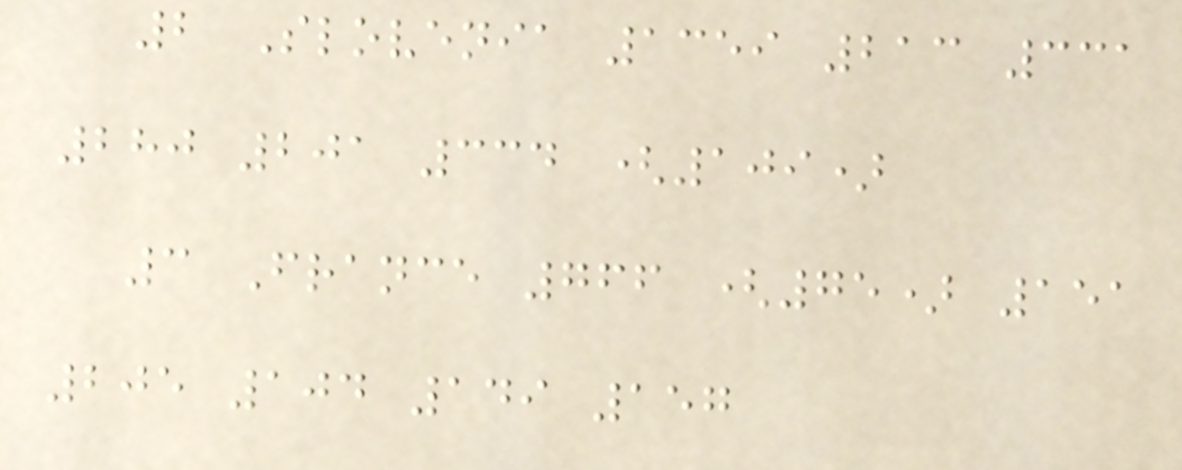2 Slovenia 1359 213 331
280 201 334 (109)
3 France 766 (75) 151
205 104 149 157
